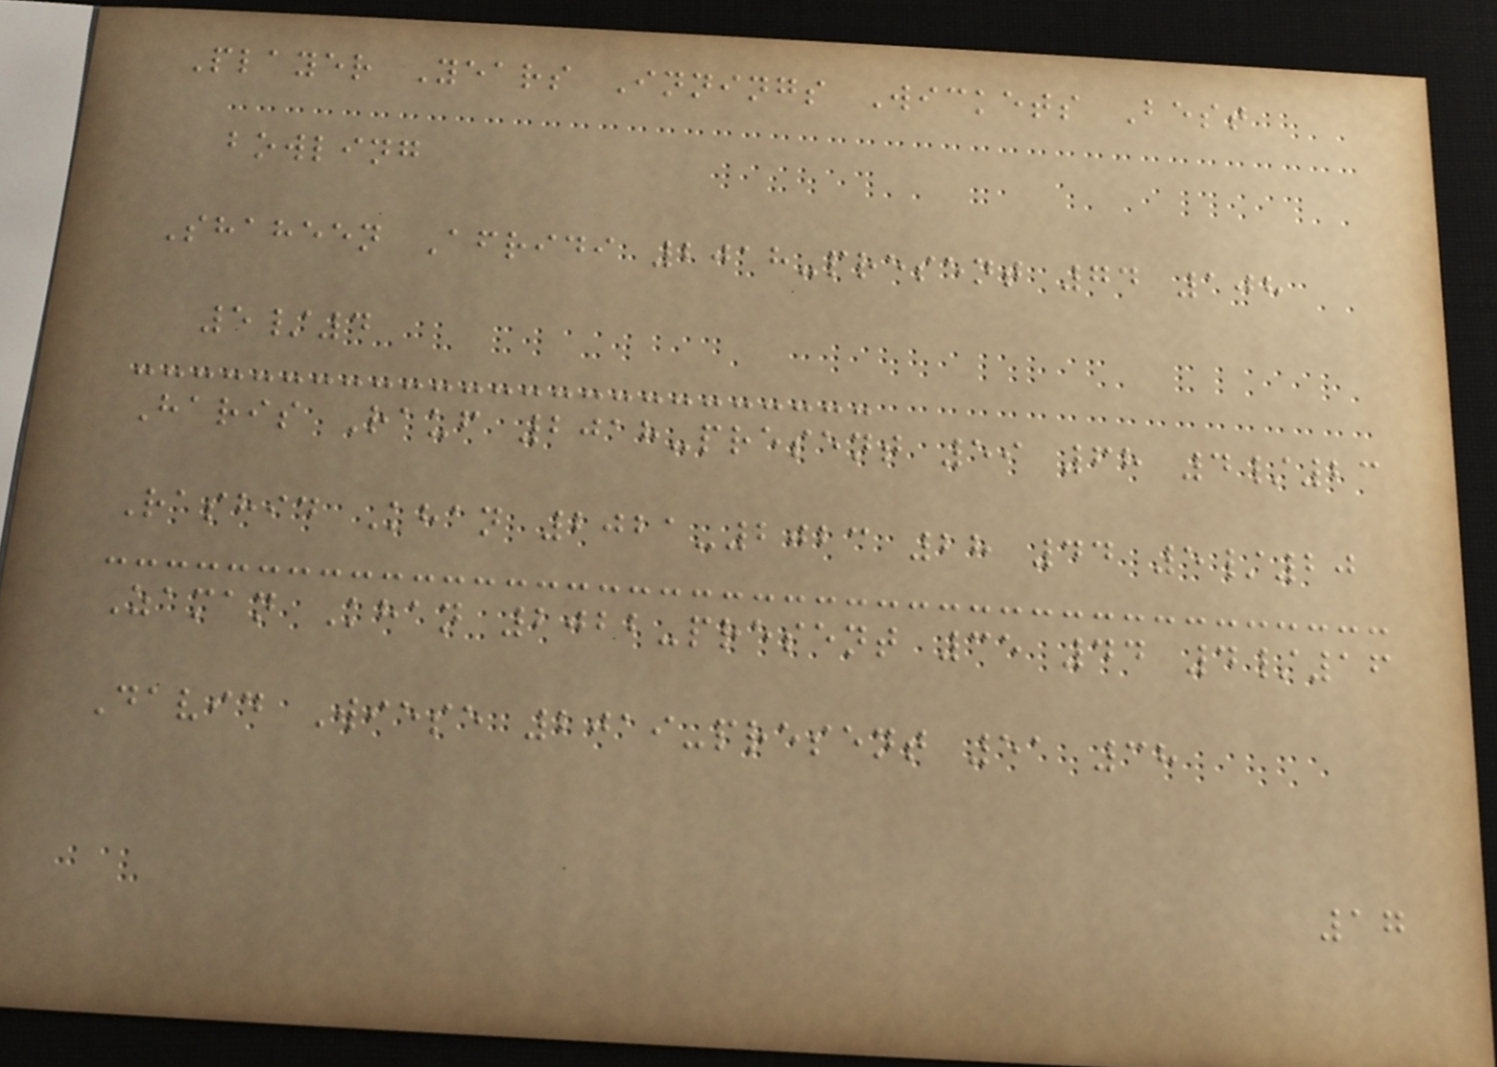Player Years Innings Wickets Best
bowling
Shaheen Afridi 2018-present 74 108
5/4
Haris Rauf 2018-present 59 68 4/23
Rashid Khan 2021-2023 28 44 5/20
Zaman Khan 2022-present 35 44 4/16
David Wiese 2019-present 51 38
17
